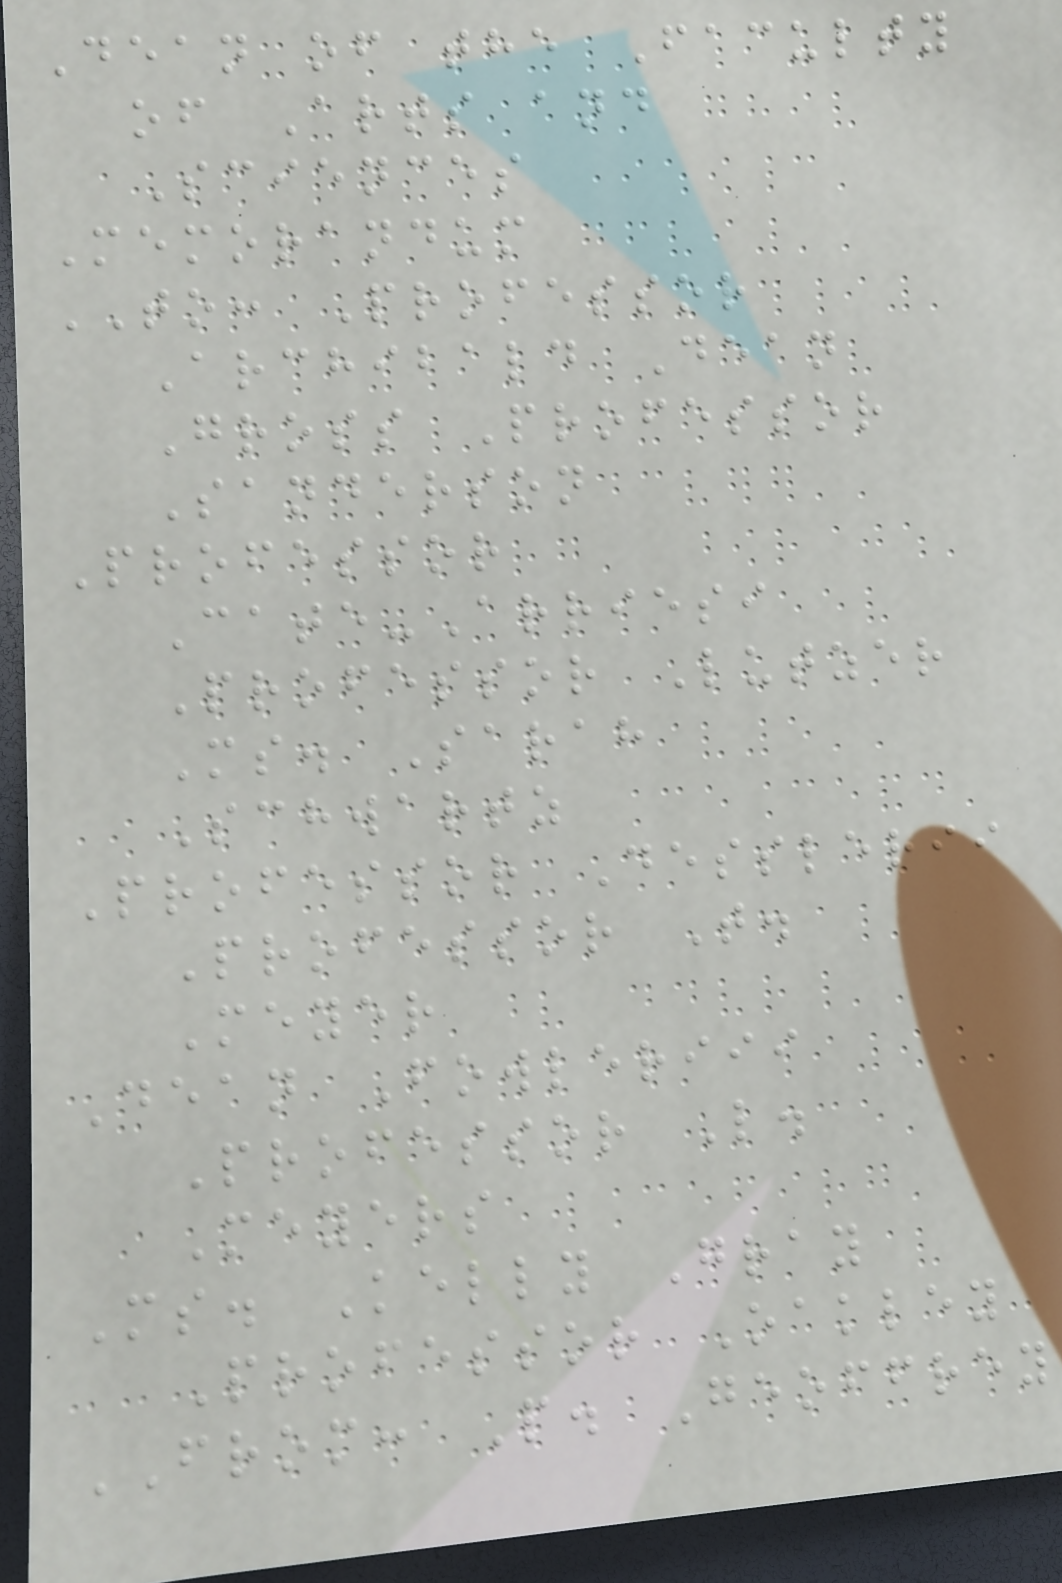Dean of the Faculty
of Arts and
Sciences
Memorandum
TO: Professor
Archibald Dean
Gross Professor
Sanderson
Professor
Cate-Arriesi
Professor Lutzer
Ms. Sarah
Schwartz
Professor Desslerii
Professor T.
Meyer
Dean Fowleriii
Professor L.
Meyers
Ms. Kelly Gray
Professor Oakley
FROM: P. Geoffrey
